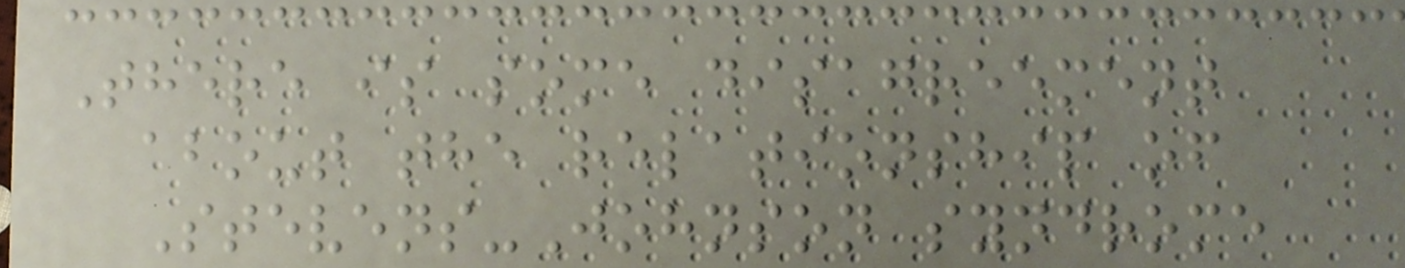There is some disagreement
about the relationship of
Stevens-Johnson syndrome
